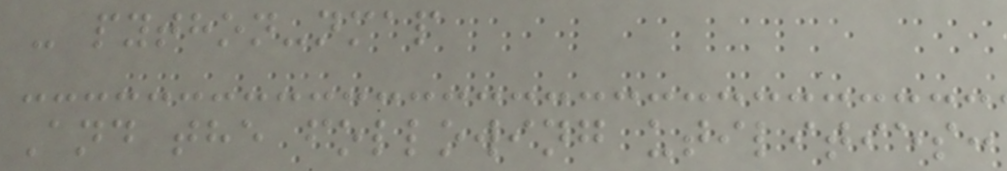- python-nmap
And the following utilities:
